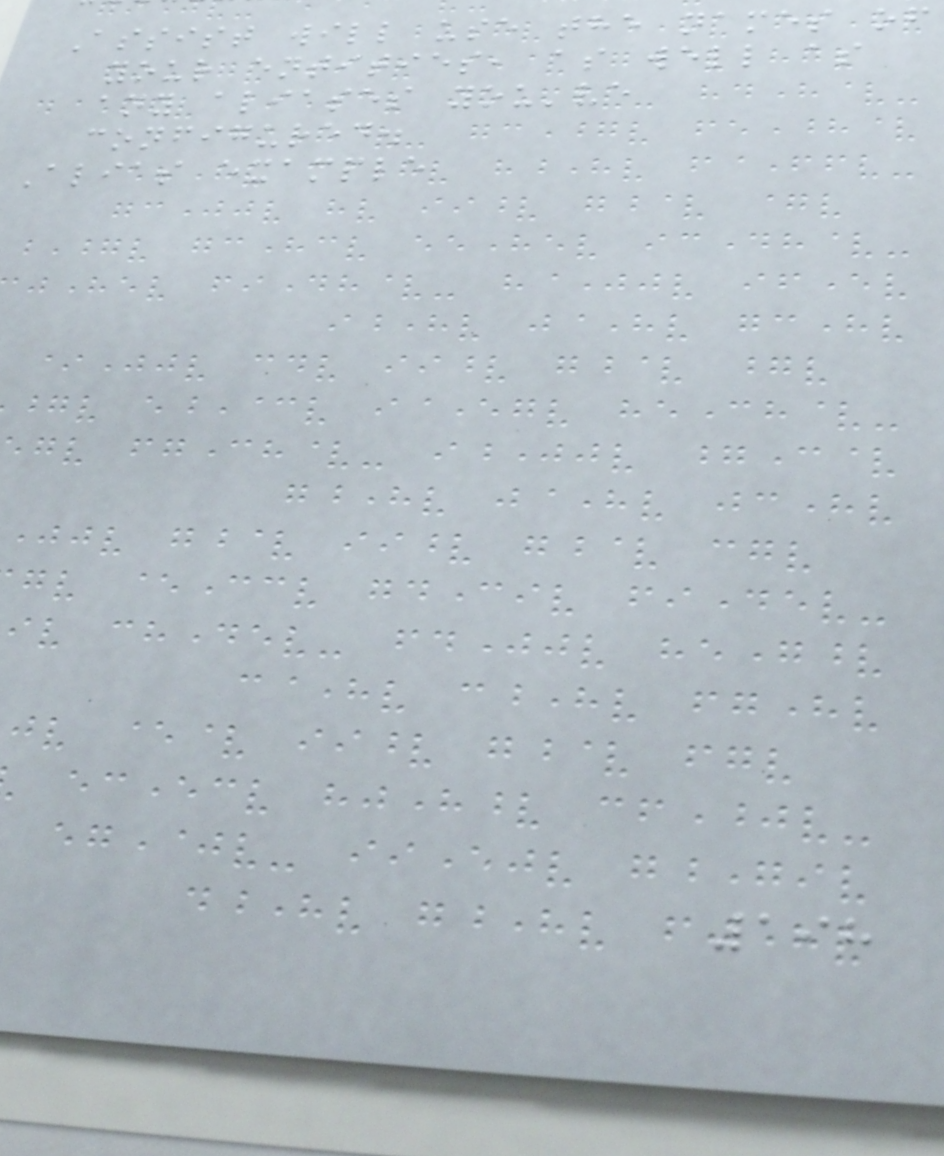Assist will use the names of
your entities, as well as
any aliases you've
configured.
Alias example
198
